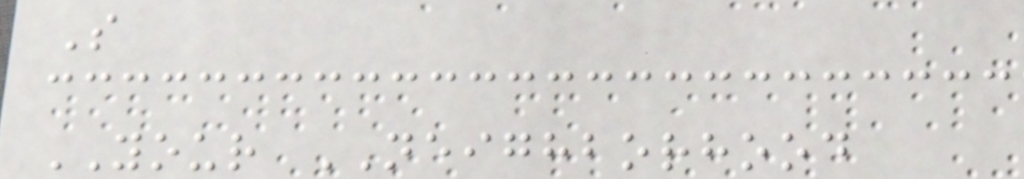S
YOUR NEIGHBORHOOD
